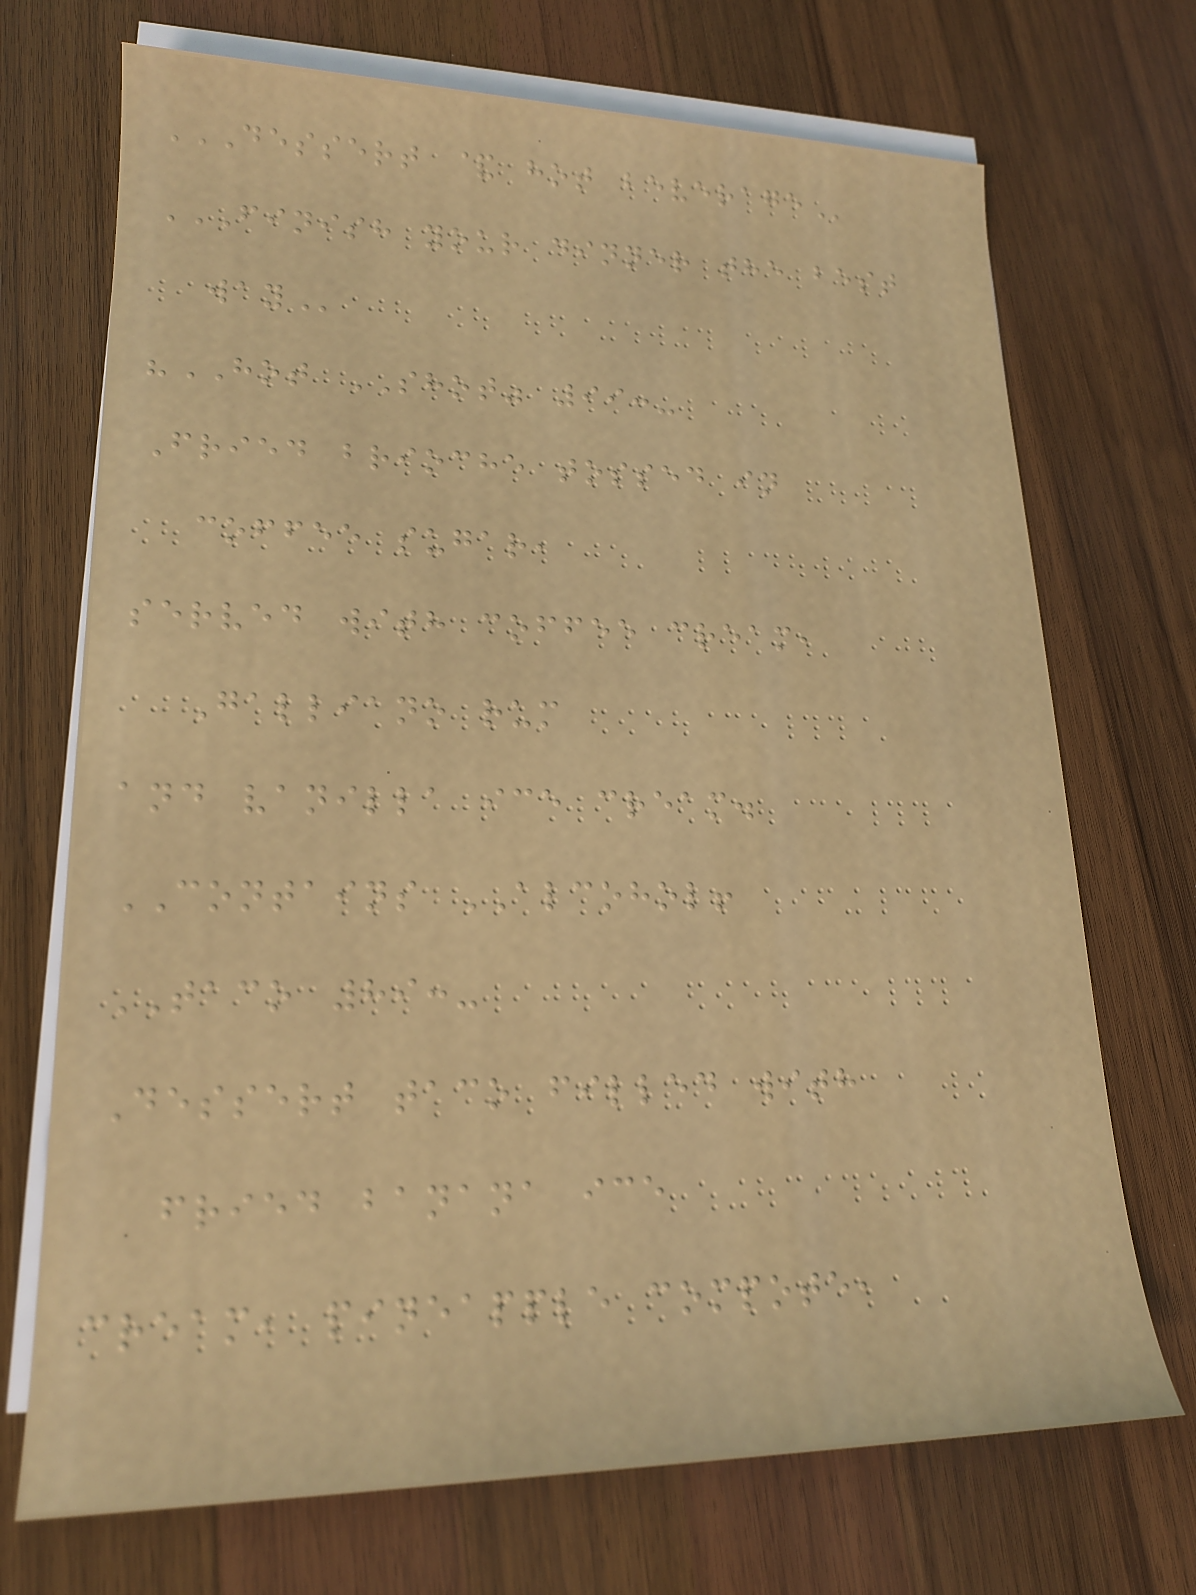DESSERT & HOT BEVERAGE
FINISH YOUR DINNER THE BEST
WAY
"HOT SHOT" 99:-
Fried brioche tossed in
coffee sugar,
served with coffee cream,
Galliano rum
and vanilla ice cream.
CONTAINS ALCOHOL!
TACO 89:-
Dessert taco filled with
fried banana ice
cream, pineapple compote,
